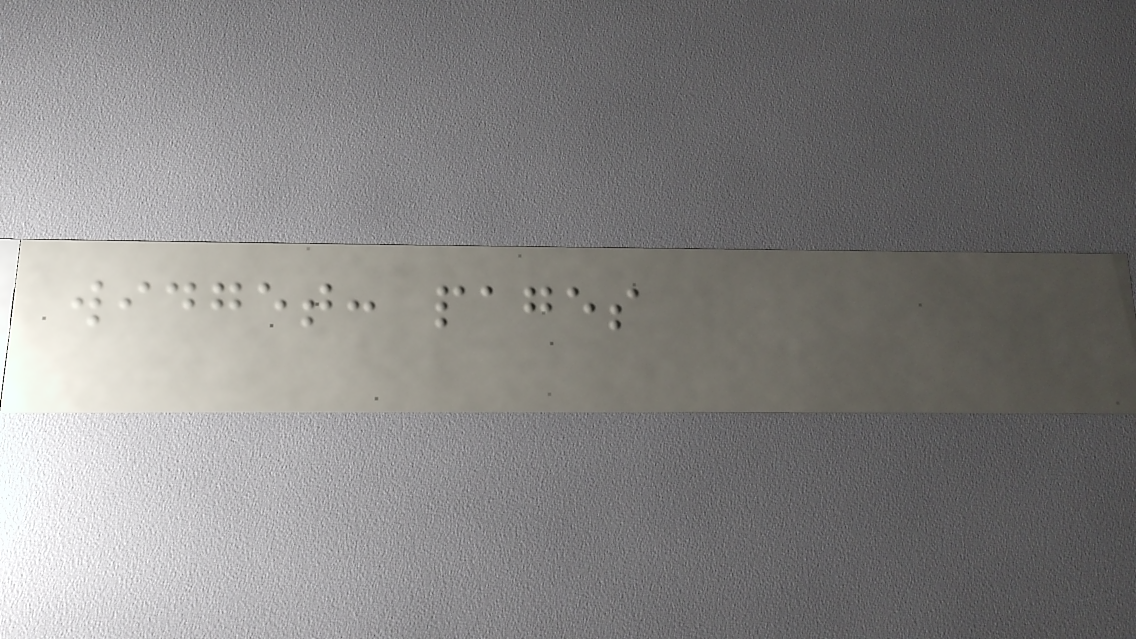widget: pages
